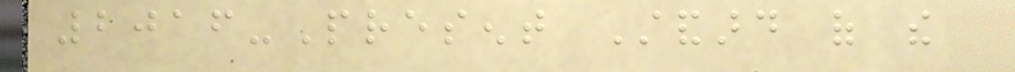2016-Present Standard of the
